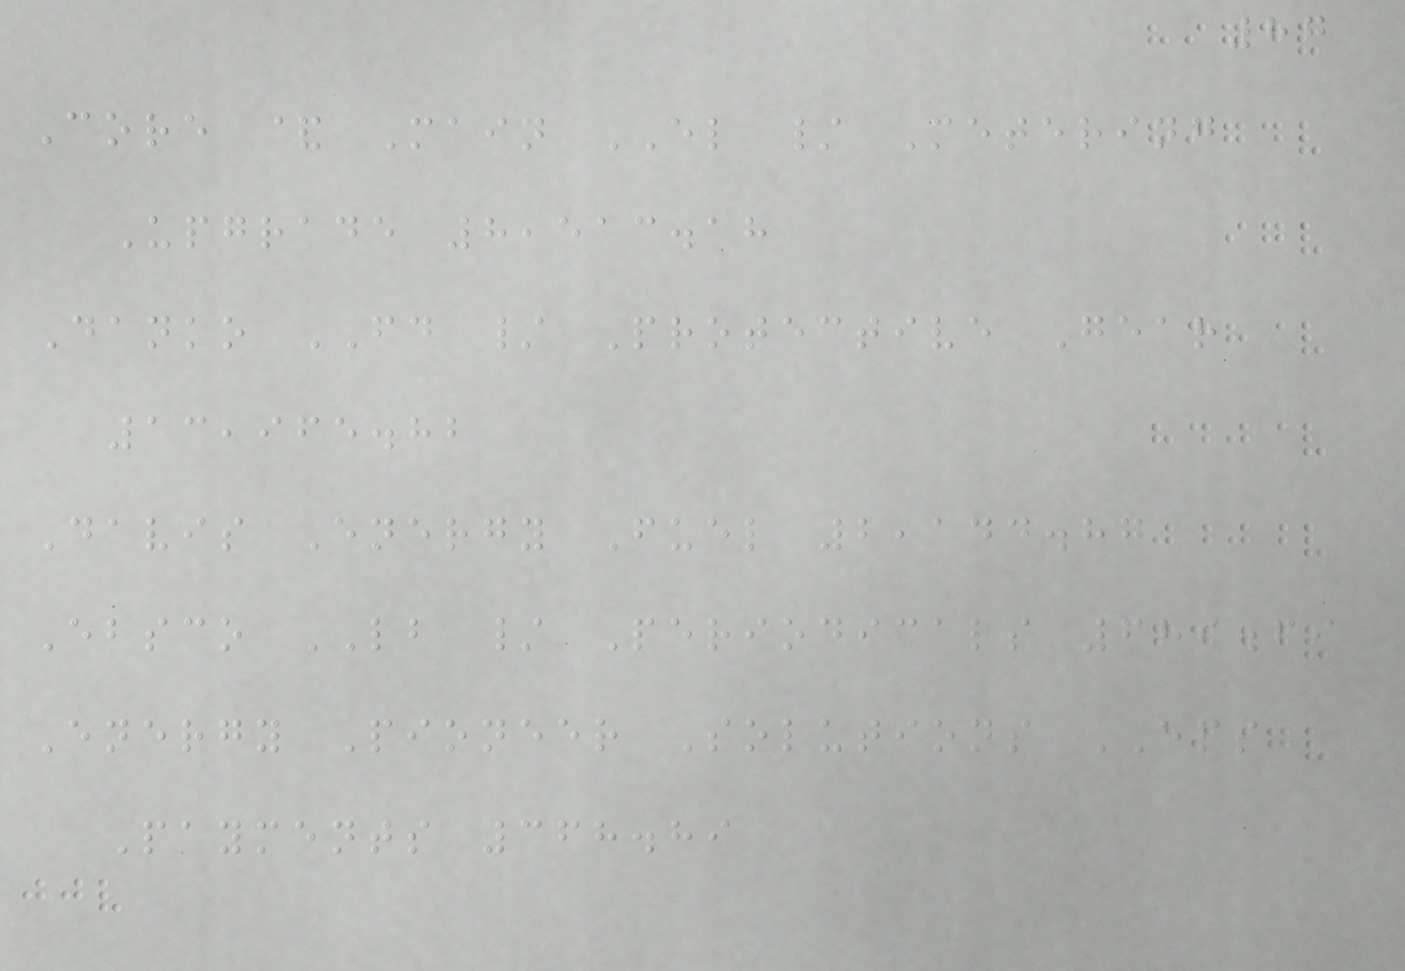87
Core & Main EL / Metering
Upgrade 8,513.18
Danko FD / Protective Gear
13,965.82
Davis Energy Fuel 2,144.87
Ebsco LB / Periodicals 689.69
Energy Pioneer Solutions EPS
Payments 368.89
